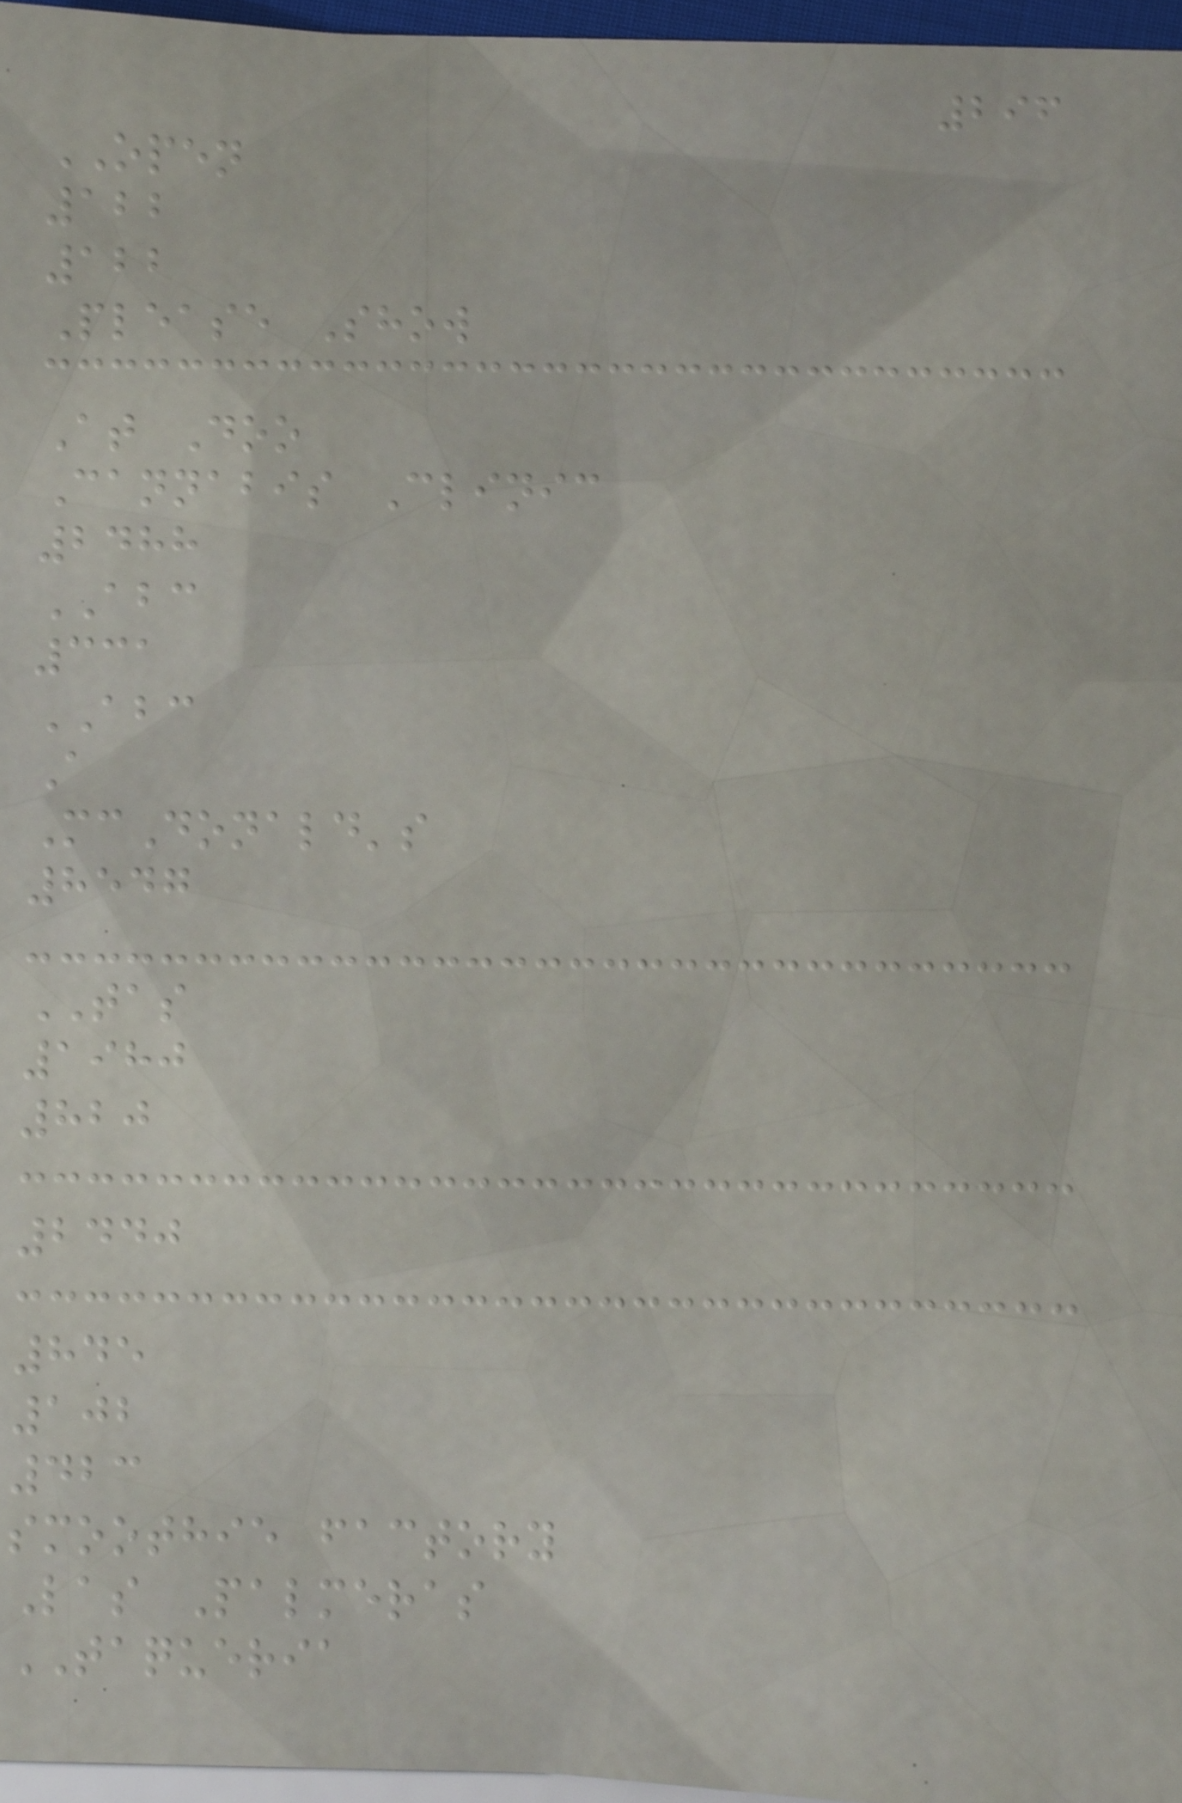296
OPEN
122
122
Please Show
At Doo
Cannabis Clinic
2488
ABC
331
ABC
A
McDonald's
8547
TAS
1980
820
2440
845
102
423
smoothie factory
Las Palmeras
TAQUERIA
